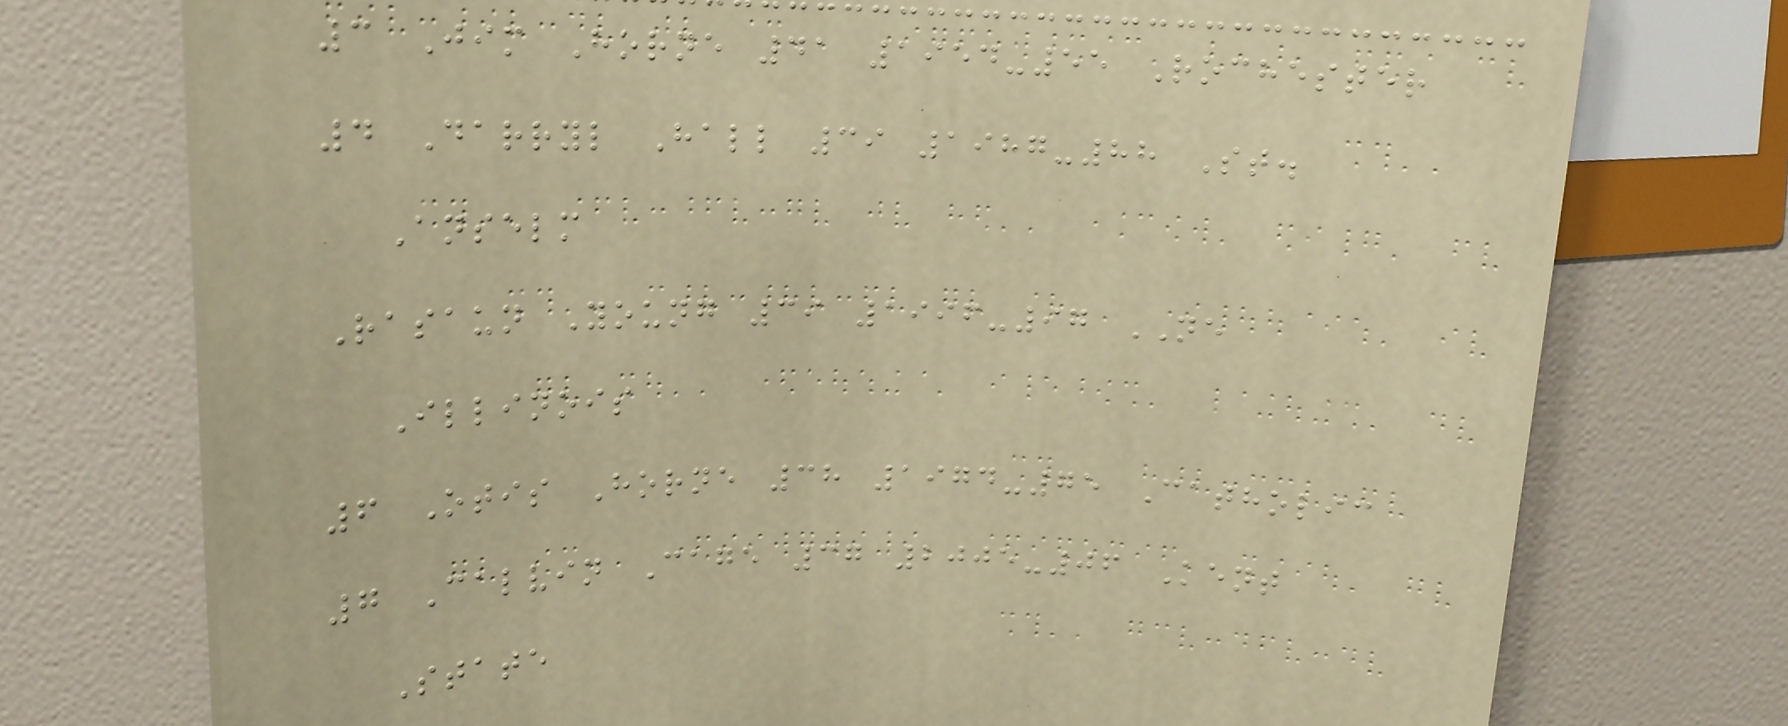3 Jim Horne 41 1954-55 Rochester
4 Darryl Hall 39 1987-88 St.
Anselm
Rasaun Young 39 1996-97 NE
Illinois
6 Otis Horne 38 1974-75 Catholic
7 Calvin Cage 37 2005-06 Kent
State
